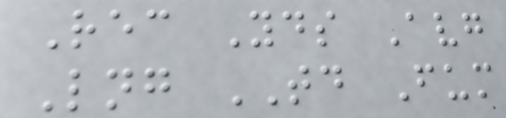Rec Yds Avg
Lng TD Fum
